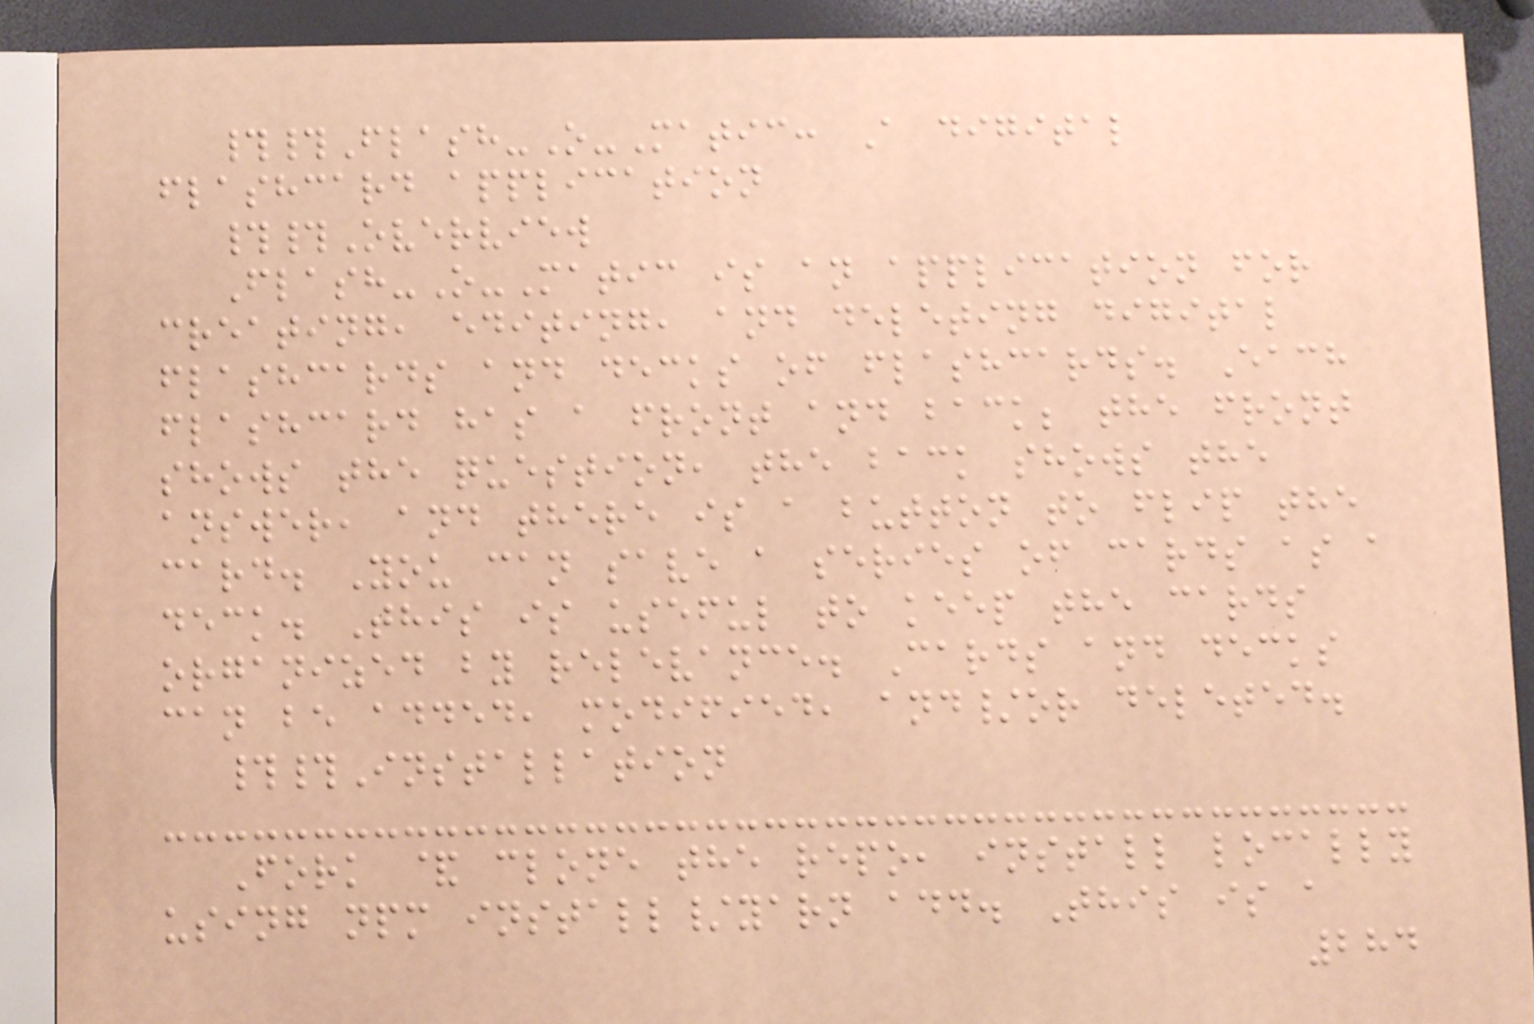##Flash-O-Matic: A digital
flashcard application
##Overview
Flash-O-Matic is an application for
creating, editing, and deleting digital
flashcards and decks of flashcards. Each
flashcard has a front and back; the front
shows the question, the back shows the
answer, and there is a button to flip the
card. You can save a series of cards as a
deck. This is useful to keep the cards
organized by relevance. Cards and decks
can be added, modified, and/or deleted.
##Installation
Fork & clone the repo, install locally
using npm install/yarn add. This is a
284
